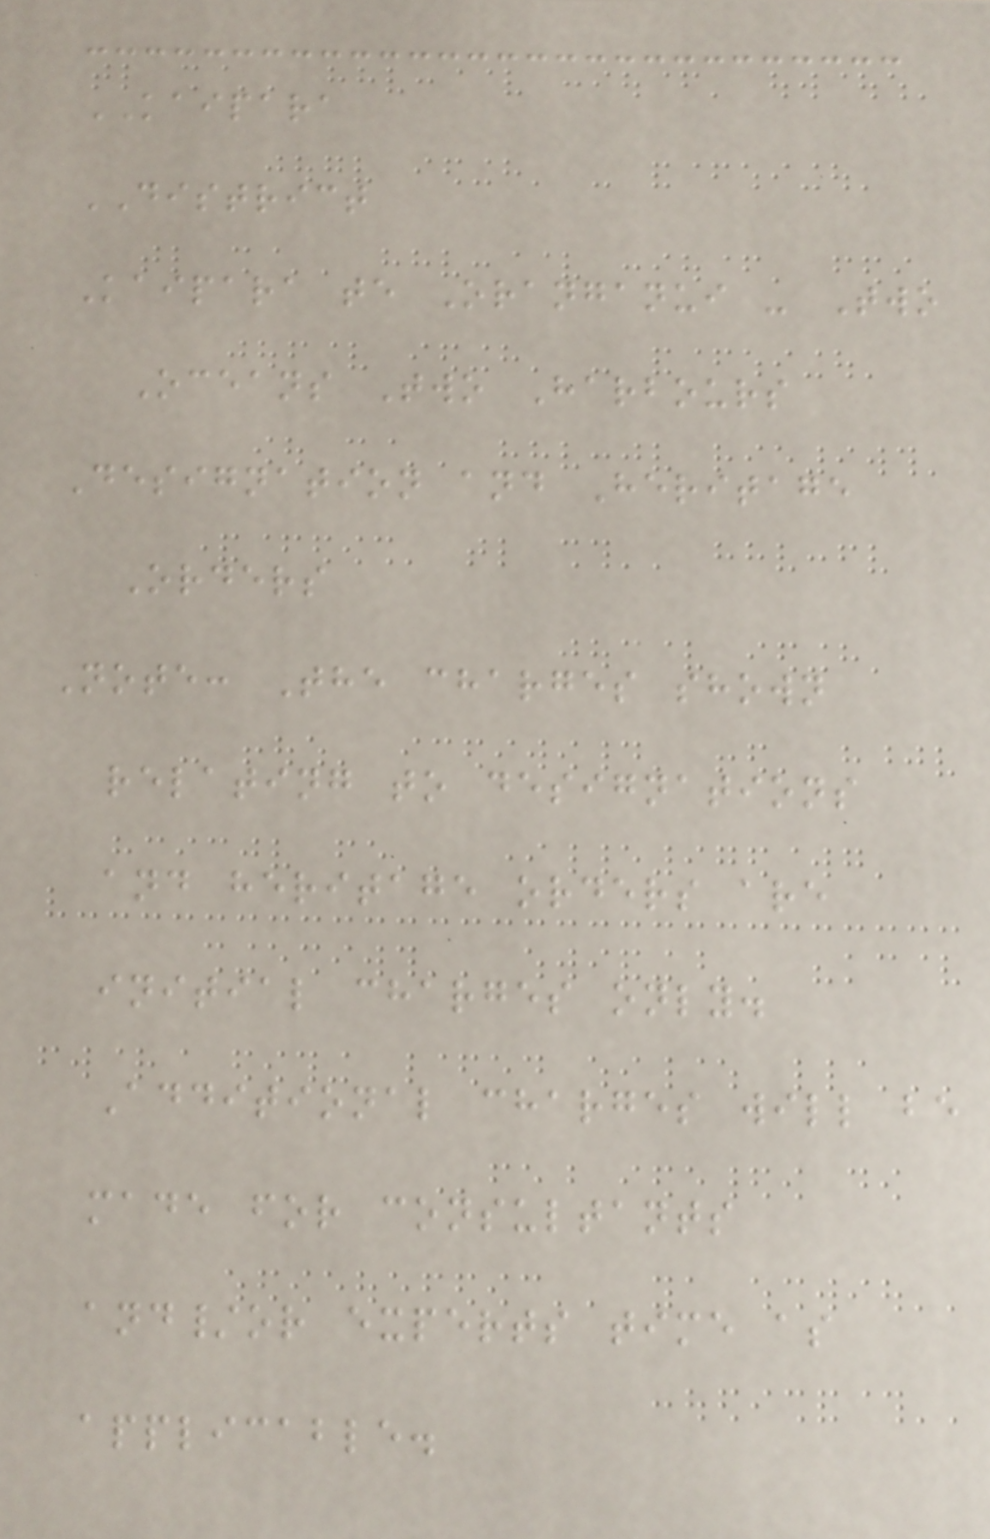KAIPARA
DISTRICT
Kaipara te Oranganui - Two
Oceans Two Harbours
Designation and Heritage
Orders
Note: The charges shown
relating to designations
and heritage orders are
initial charges only.
Additional charges will be
made for consultants
and/or experts time as
applicable.
